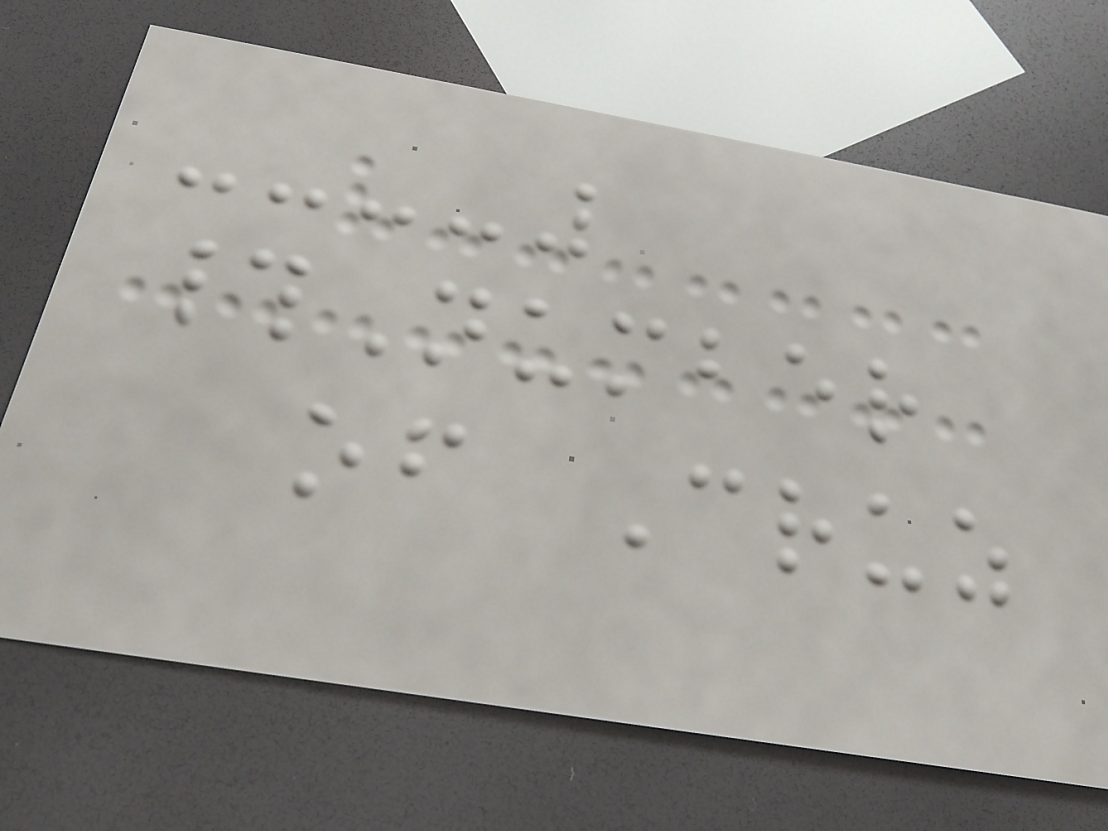#Number
of Cruz
